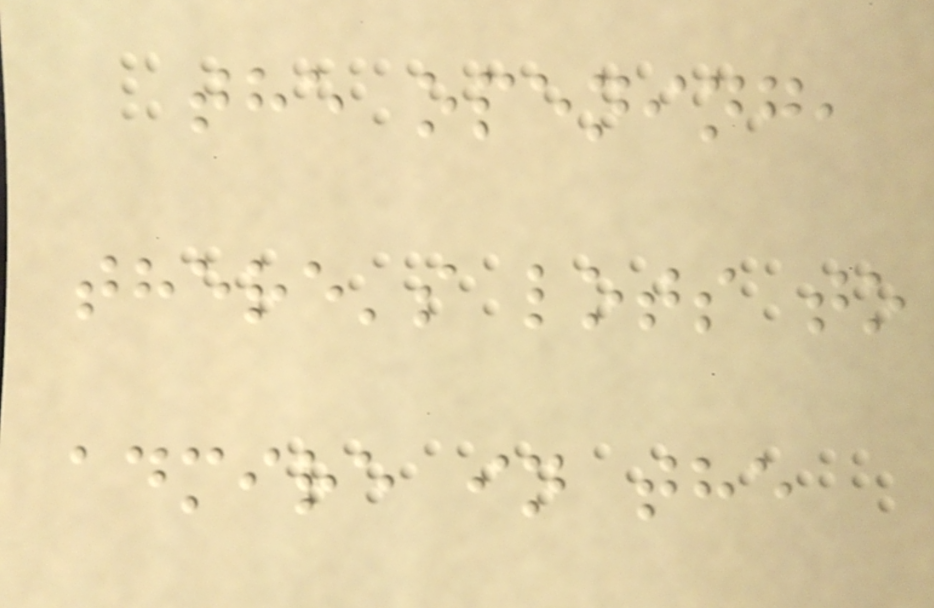the opening,
there's lots to
admire in the
